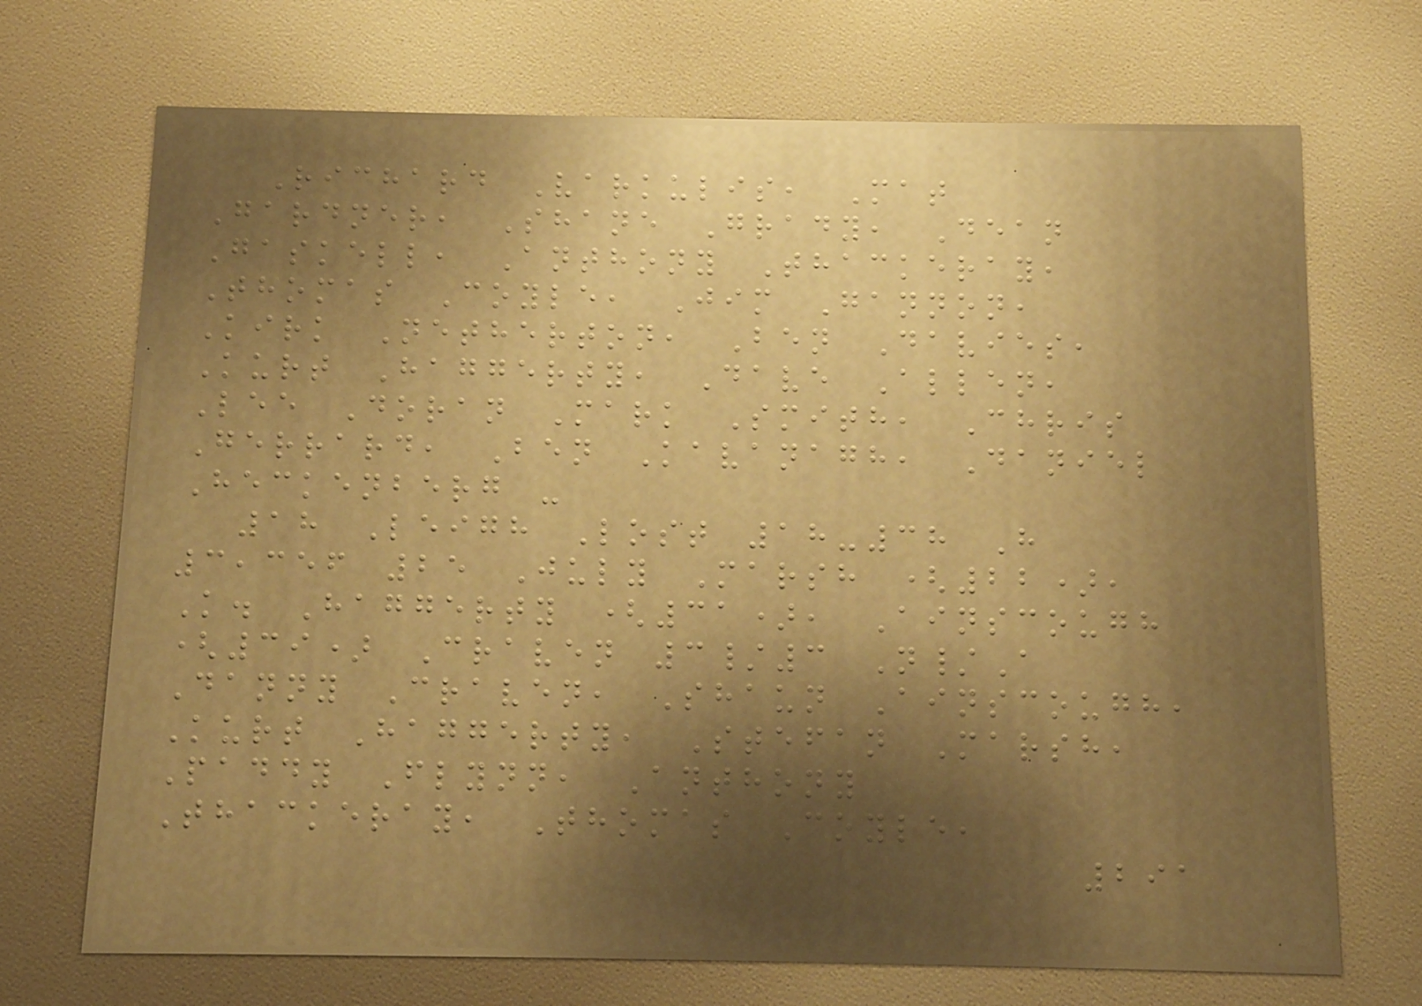Richard Varkulis, Mat
Gardner, Shane Grady, Dean
Gaskell, Anthony Thackeray,
Thomas Coyle, Jim Gannon,
Kirk Netherton, Ben Davies,
Kurt Haggerty, Dave Allen,
Lee Doran Mark Smith, Chris
Gerrard, Ben Kavanagh, Daniel
Heckenberg -
18 Leigh Lost 18-38 H
3,356 25 July Marsh (22),
K. Haggerty (31), Ainscough
(39) Craven 3/3 N/A
Danny Craven, Shaun Ainscough,
Kurt Haggerty, Stefan Marsh,
Paddy Flynn, Anthony
Thackeray, Thomas Coyle,
291
